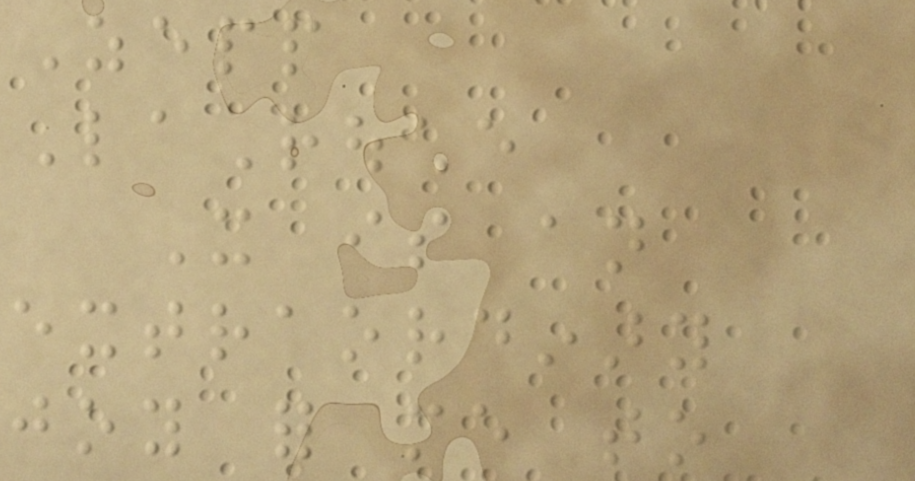Zepp
LaRouche
It is an
extraordinary
joy for me to
